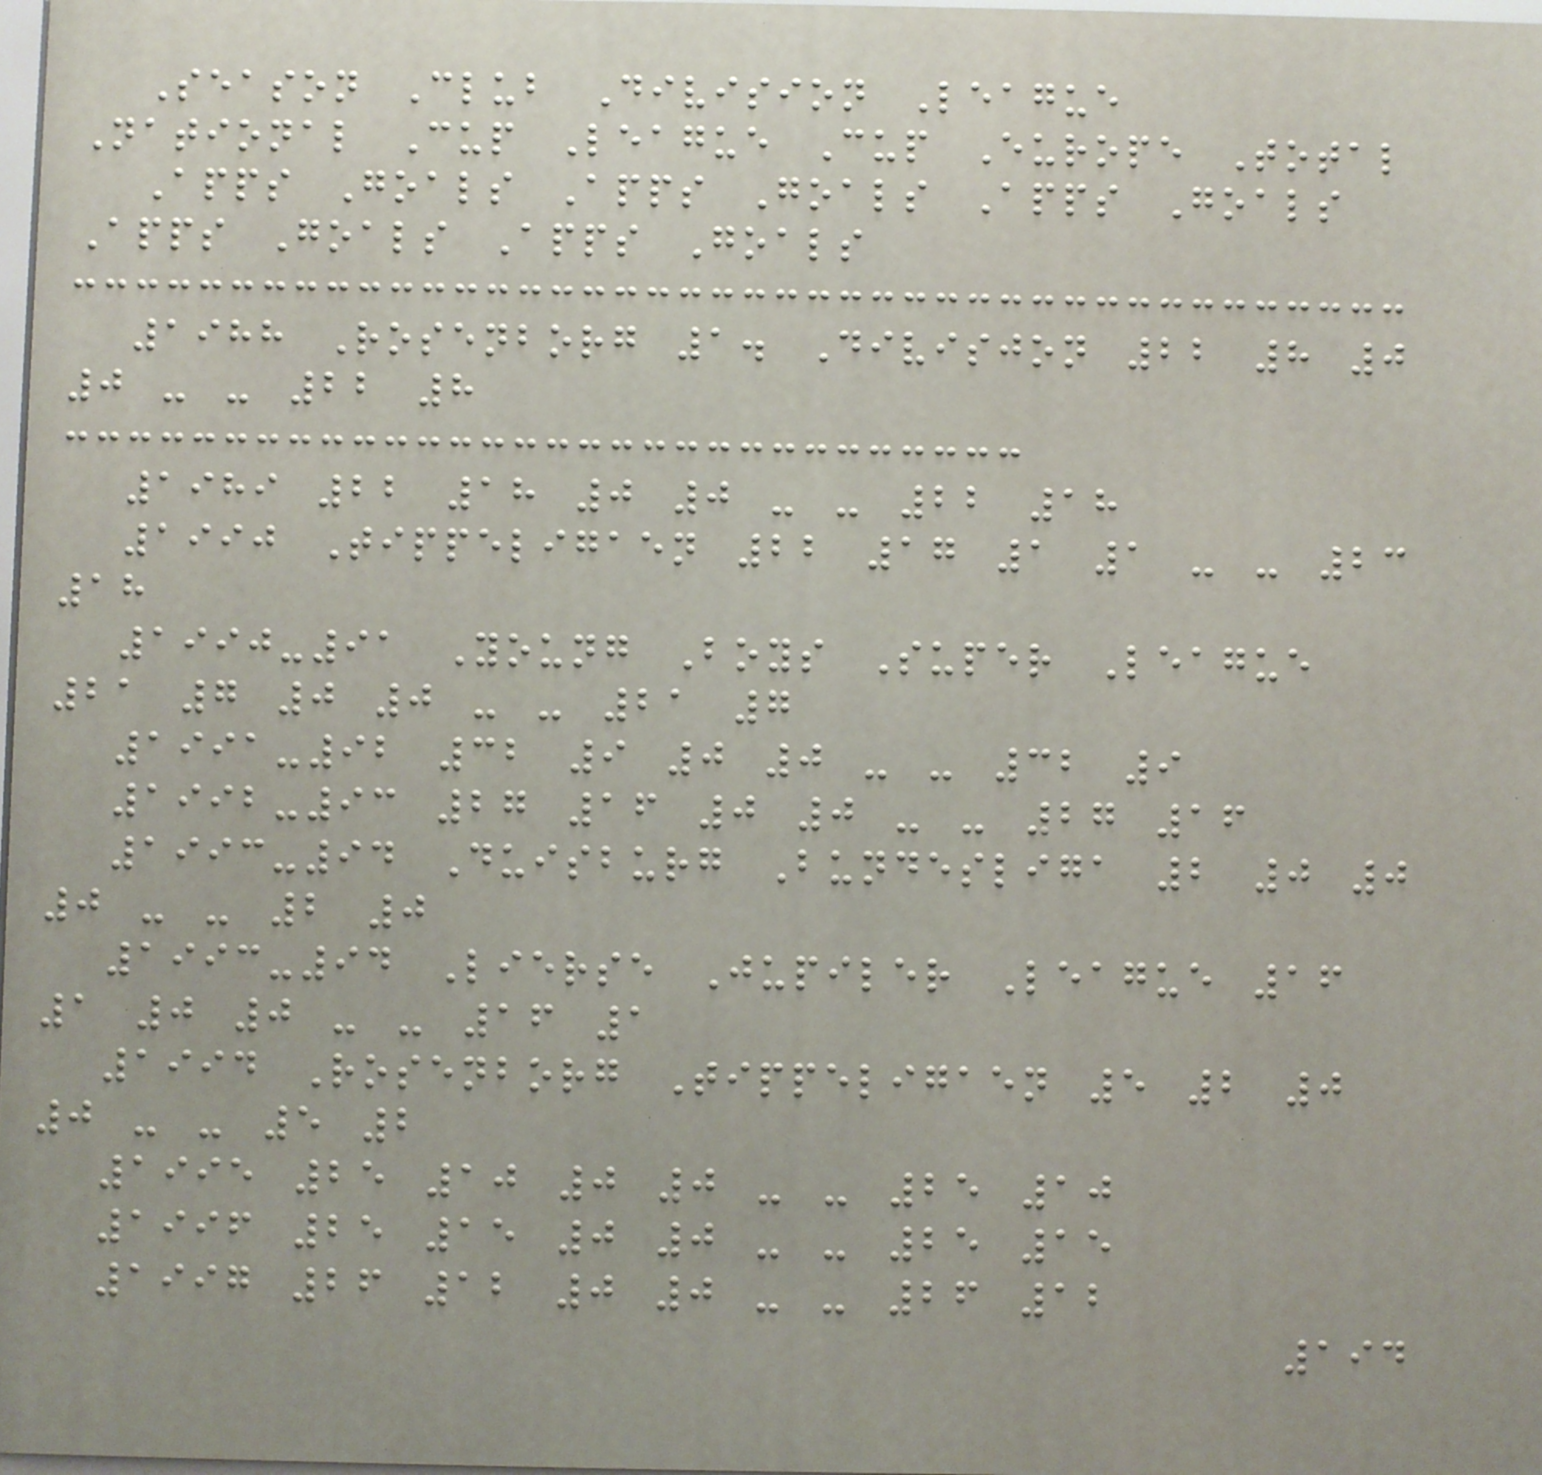Season Club Division League
National Cup League Cup Europe Total
Apps Goals Apps Goals Apps Goals
Apps Goals Apps Goals
1988 Rosenborg 1. Divisjon 22 8 0
0 - - 22 8
1989 22 18 0 0 - - 22 18
1990 Tippeligaen 22 17 1 1 - - 23
18
1990-91 Young Boys Super League
21 7 0 0 - - 21 7
1991-92 32 9 0 0 - - 32 9
1992-93 27 16 0 0 - - 27 16
1993-94 Duisburg Bundesliga 2 0 0
0 - - 2 0
1993-94 Lierse Jupiler League 16
1 0 0 - - 16 1
1994 Rosenborg Tippeligaen 5 2 0
0 - - 5 2
1995 25 10 0 0 - - 25 10
1996 25 15 0 0 - - 25 15
1997 26 12 0 0 - - 26 12
194
